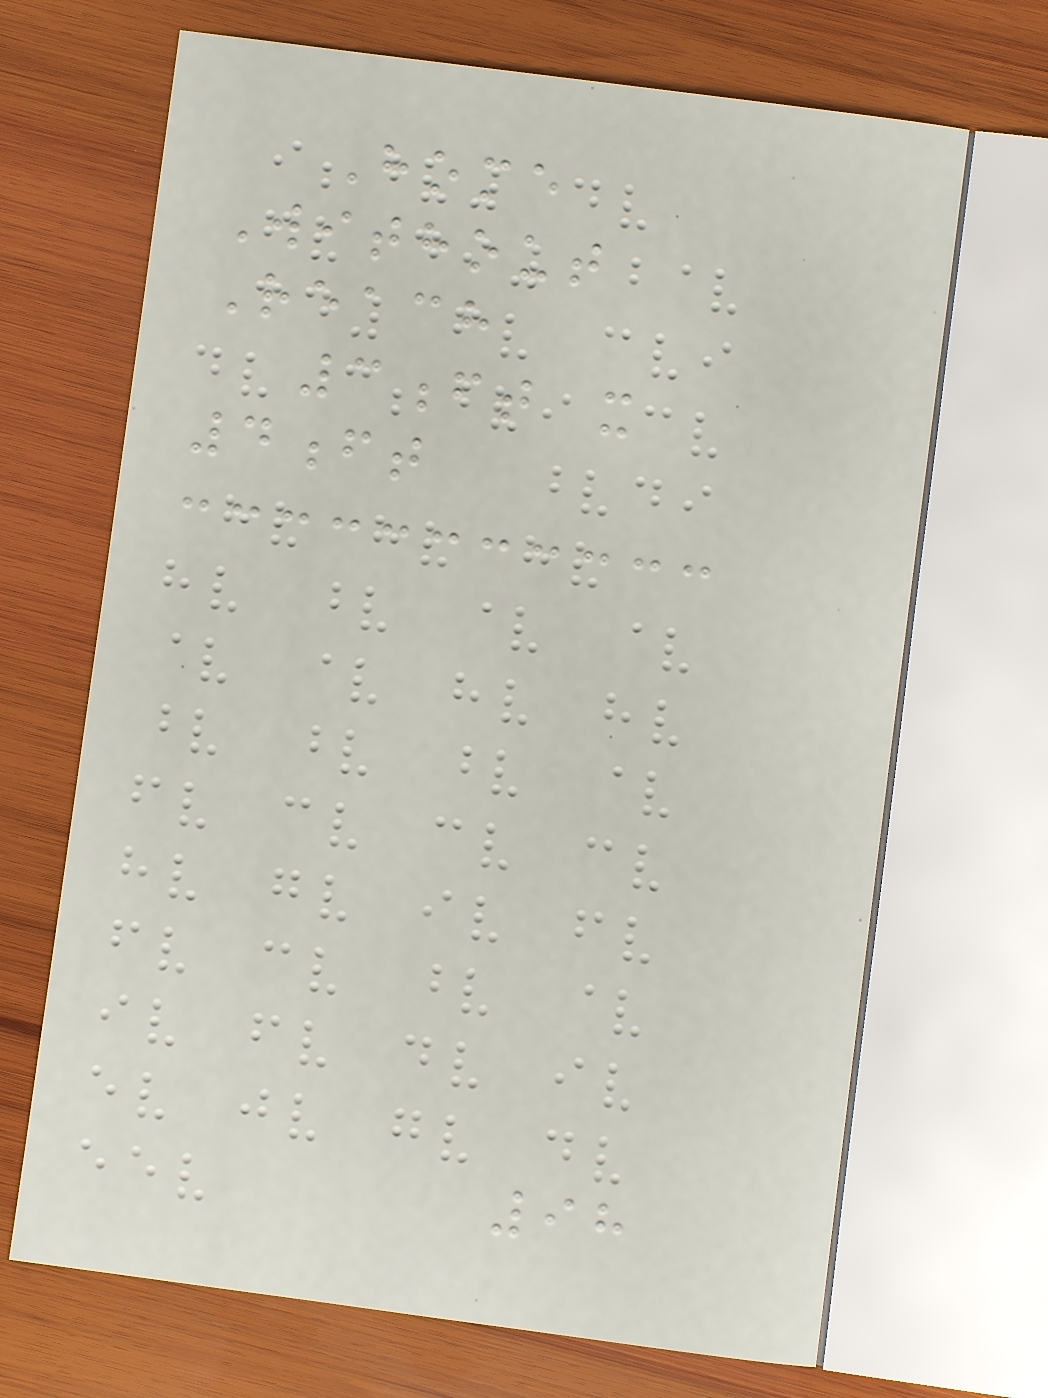Home
Without
Reach
3ft x
4ft
98
